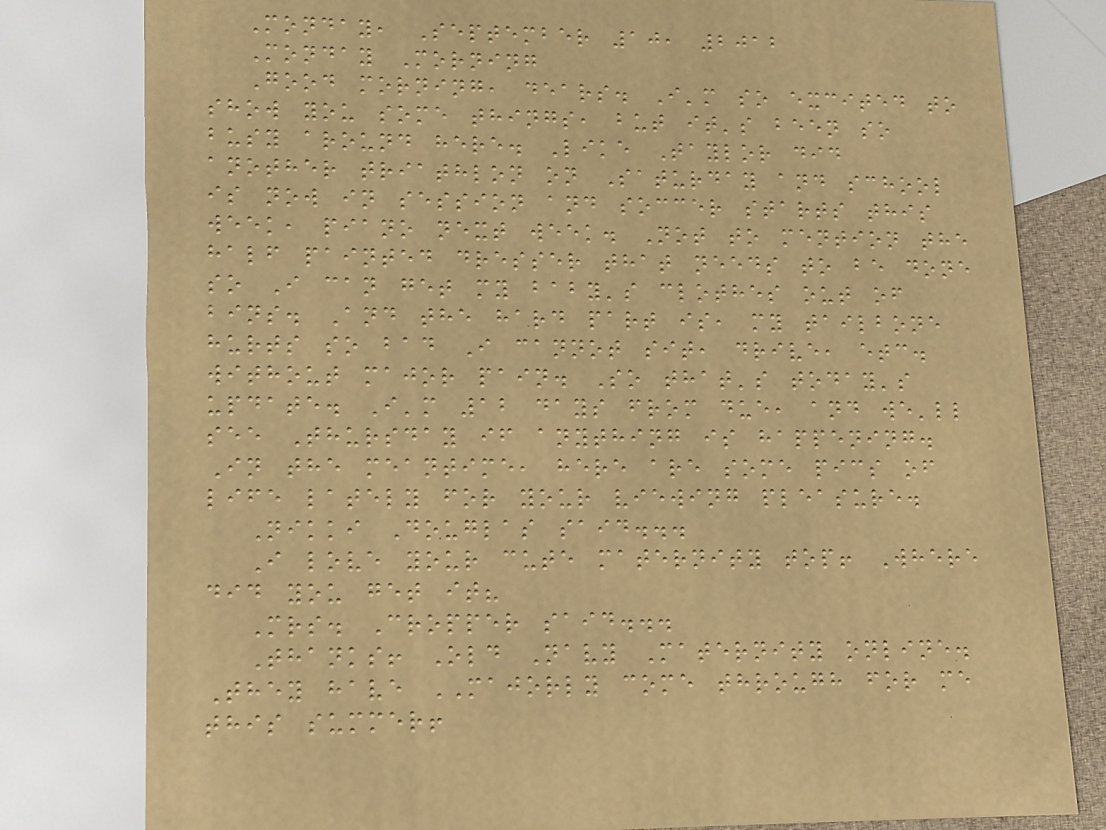Monday, September 10, 2012
Monday Morning
Good morning, dears. I'm so excited to
show you some things, but it's been so
busy around here. Like Taylor did
another triathlon on Saturday and school
is now in session and soccer starts this
week, piano next week. Not to mention the
half painted dresser that needs to be done
so I can get my baby's clothes out of
bins. And the hard part is, my tailbone
hurts so bad I cannot sit, drive, etc.
without major pain. So that's today's
update. I'm 12 days from due, and we'll
see Thursday if anything is happening.
In the meantime, here are some pics of
life lately for your viewing pleasure.
Nikki Douglas said...
I love your cute maternity top! Where
did you get it?
Mrs. Cropper said...
Thanks! Old Navy Maternity online.
They have MAJORLY come through for me
this summer!
